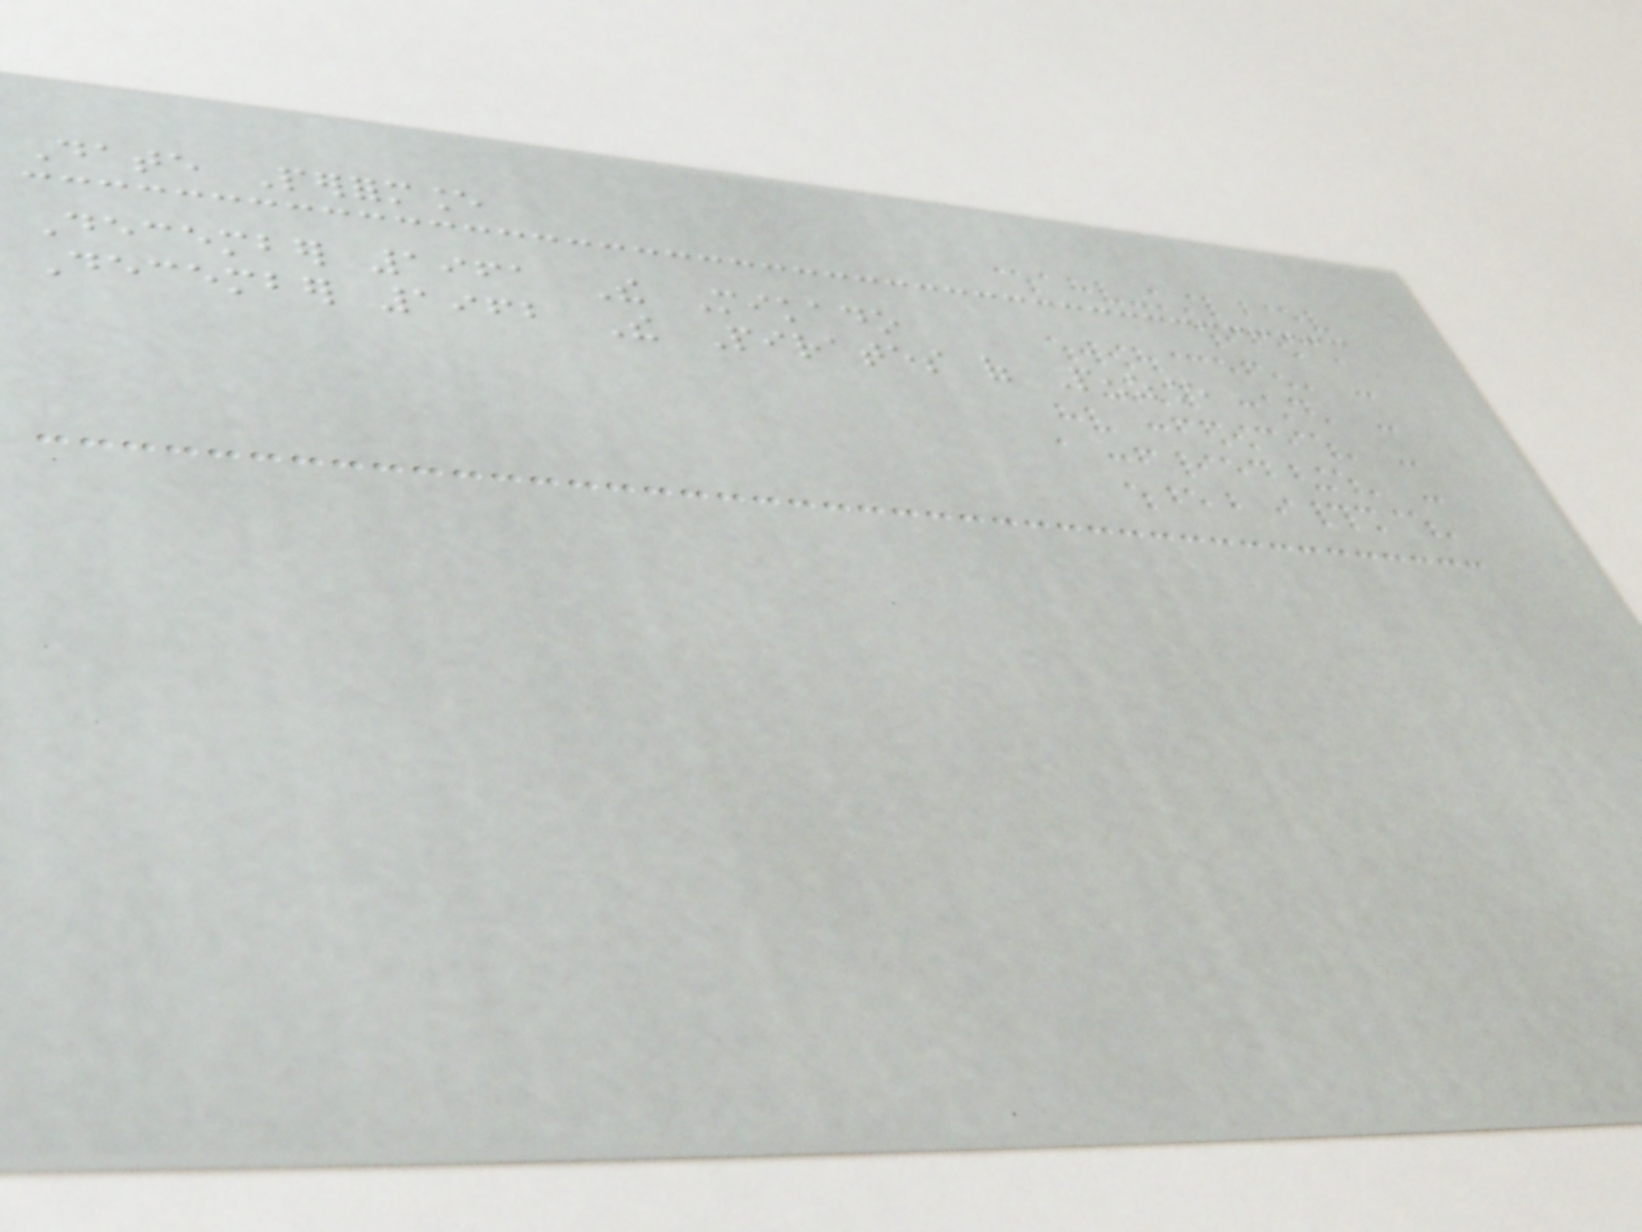Date Performance
December 1961 The Mikado
December 1962 The Pirates of Penzance
